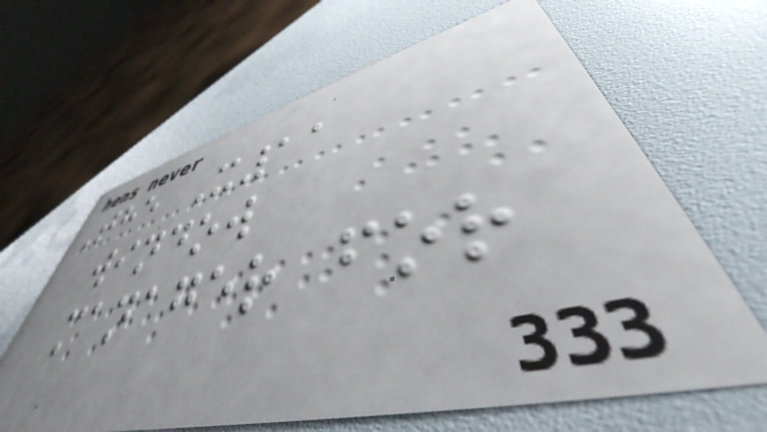The X11
window
manager for
